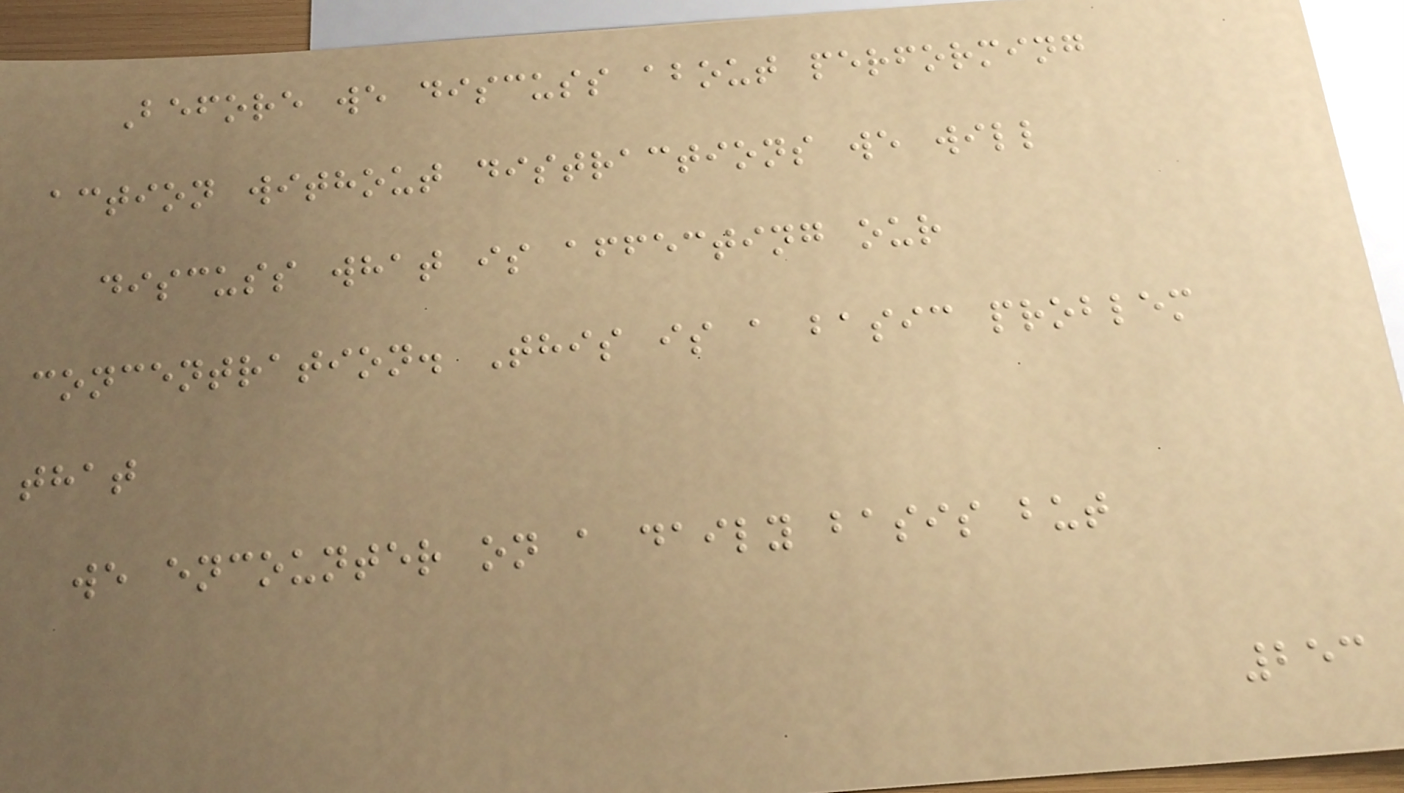Before we discuss about performing
action without distractions we will
discuss what is affecting our
concentration. This is a basic problem
that
we encounter on a daily basis but
253
